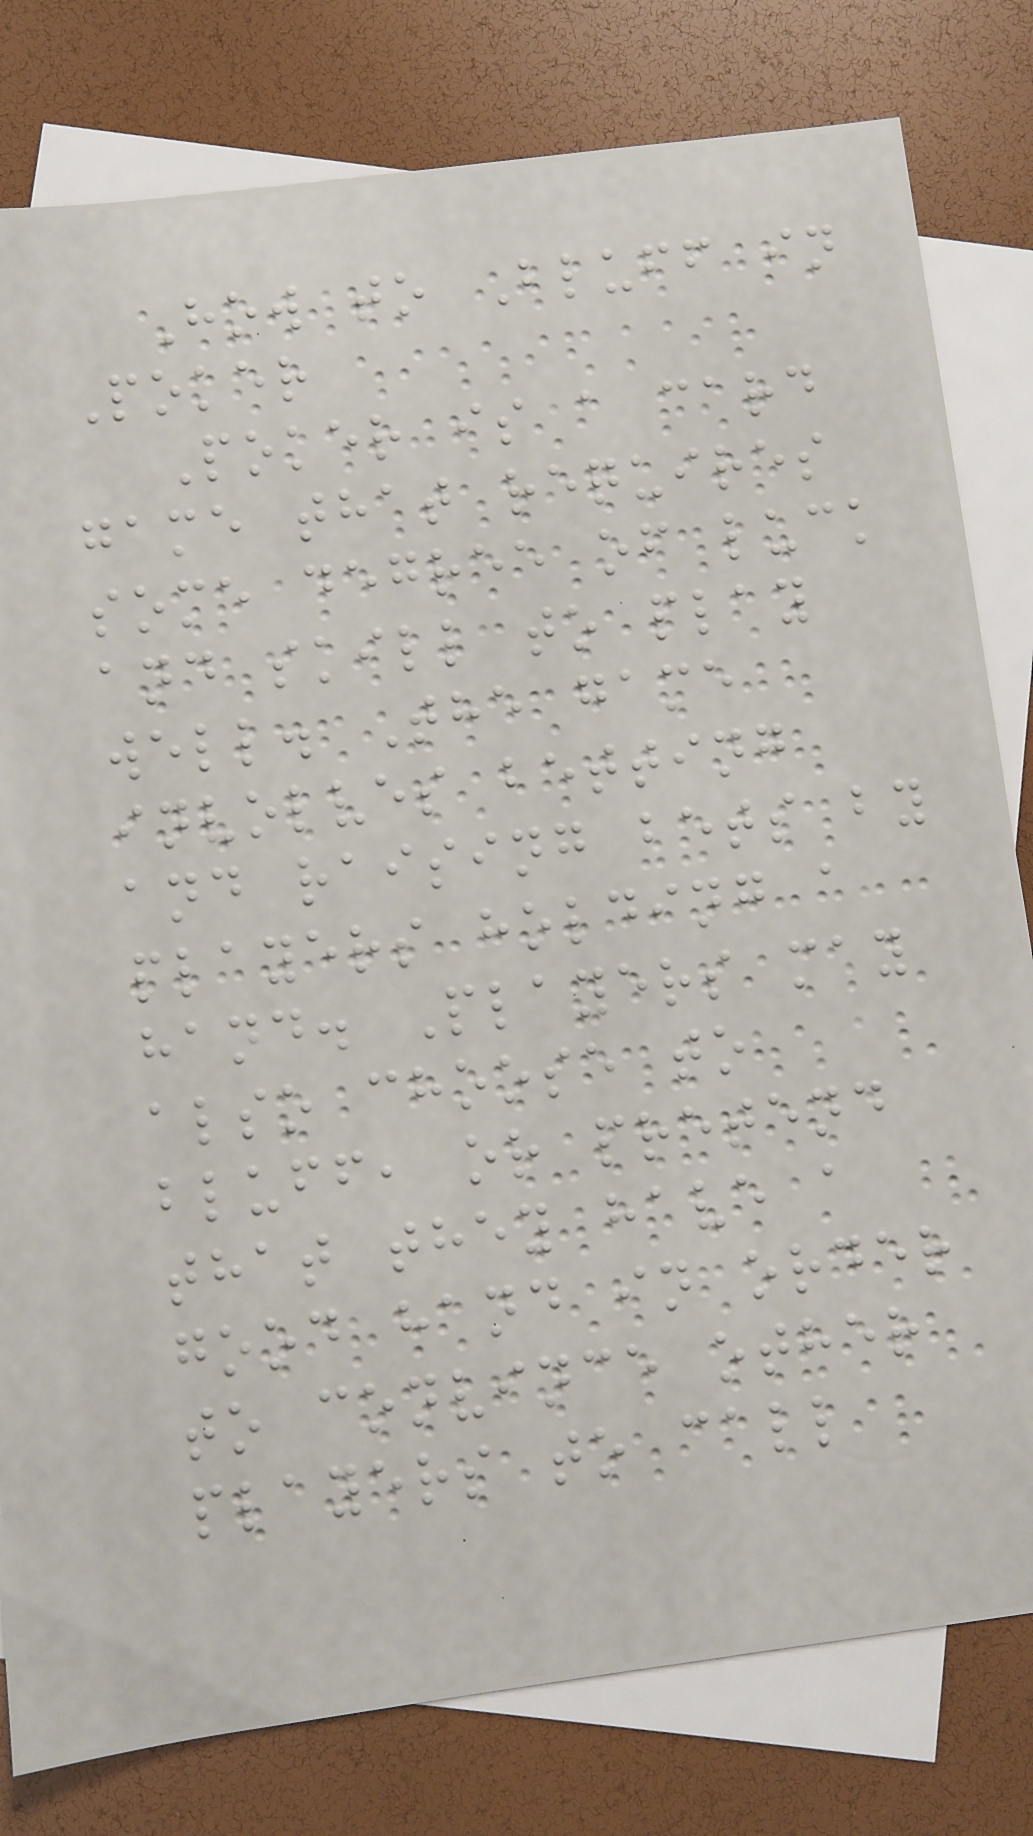How to Bluff in
Poker
Poker is a card
game that requires
some degree of luck
and skill to play
well. The game
involves betting
and raising bets by
players holding a
hand. Players may
also choose to
bluff, or pretend
that they have a
good hand in order
to convince other
players to call
